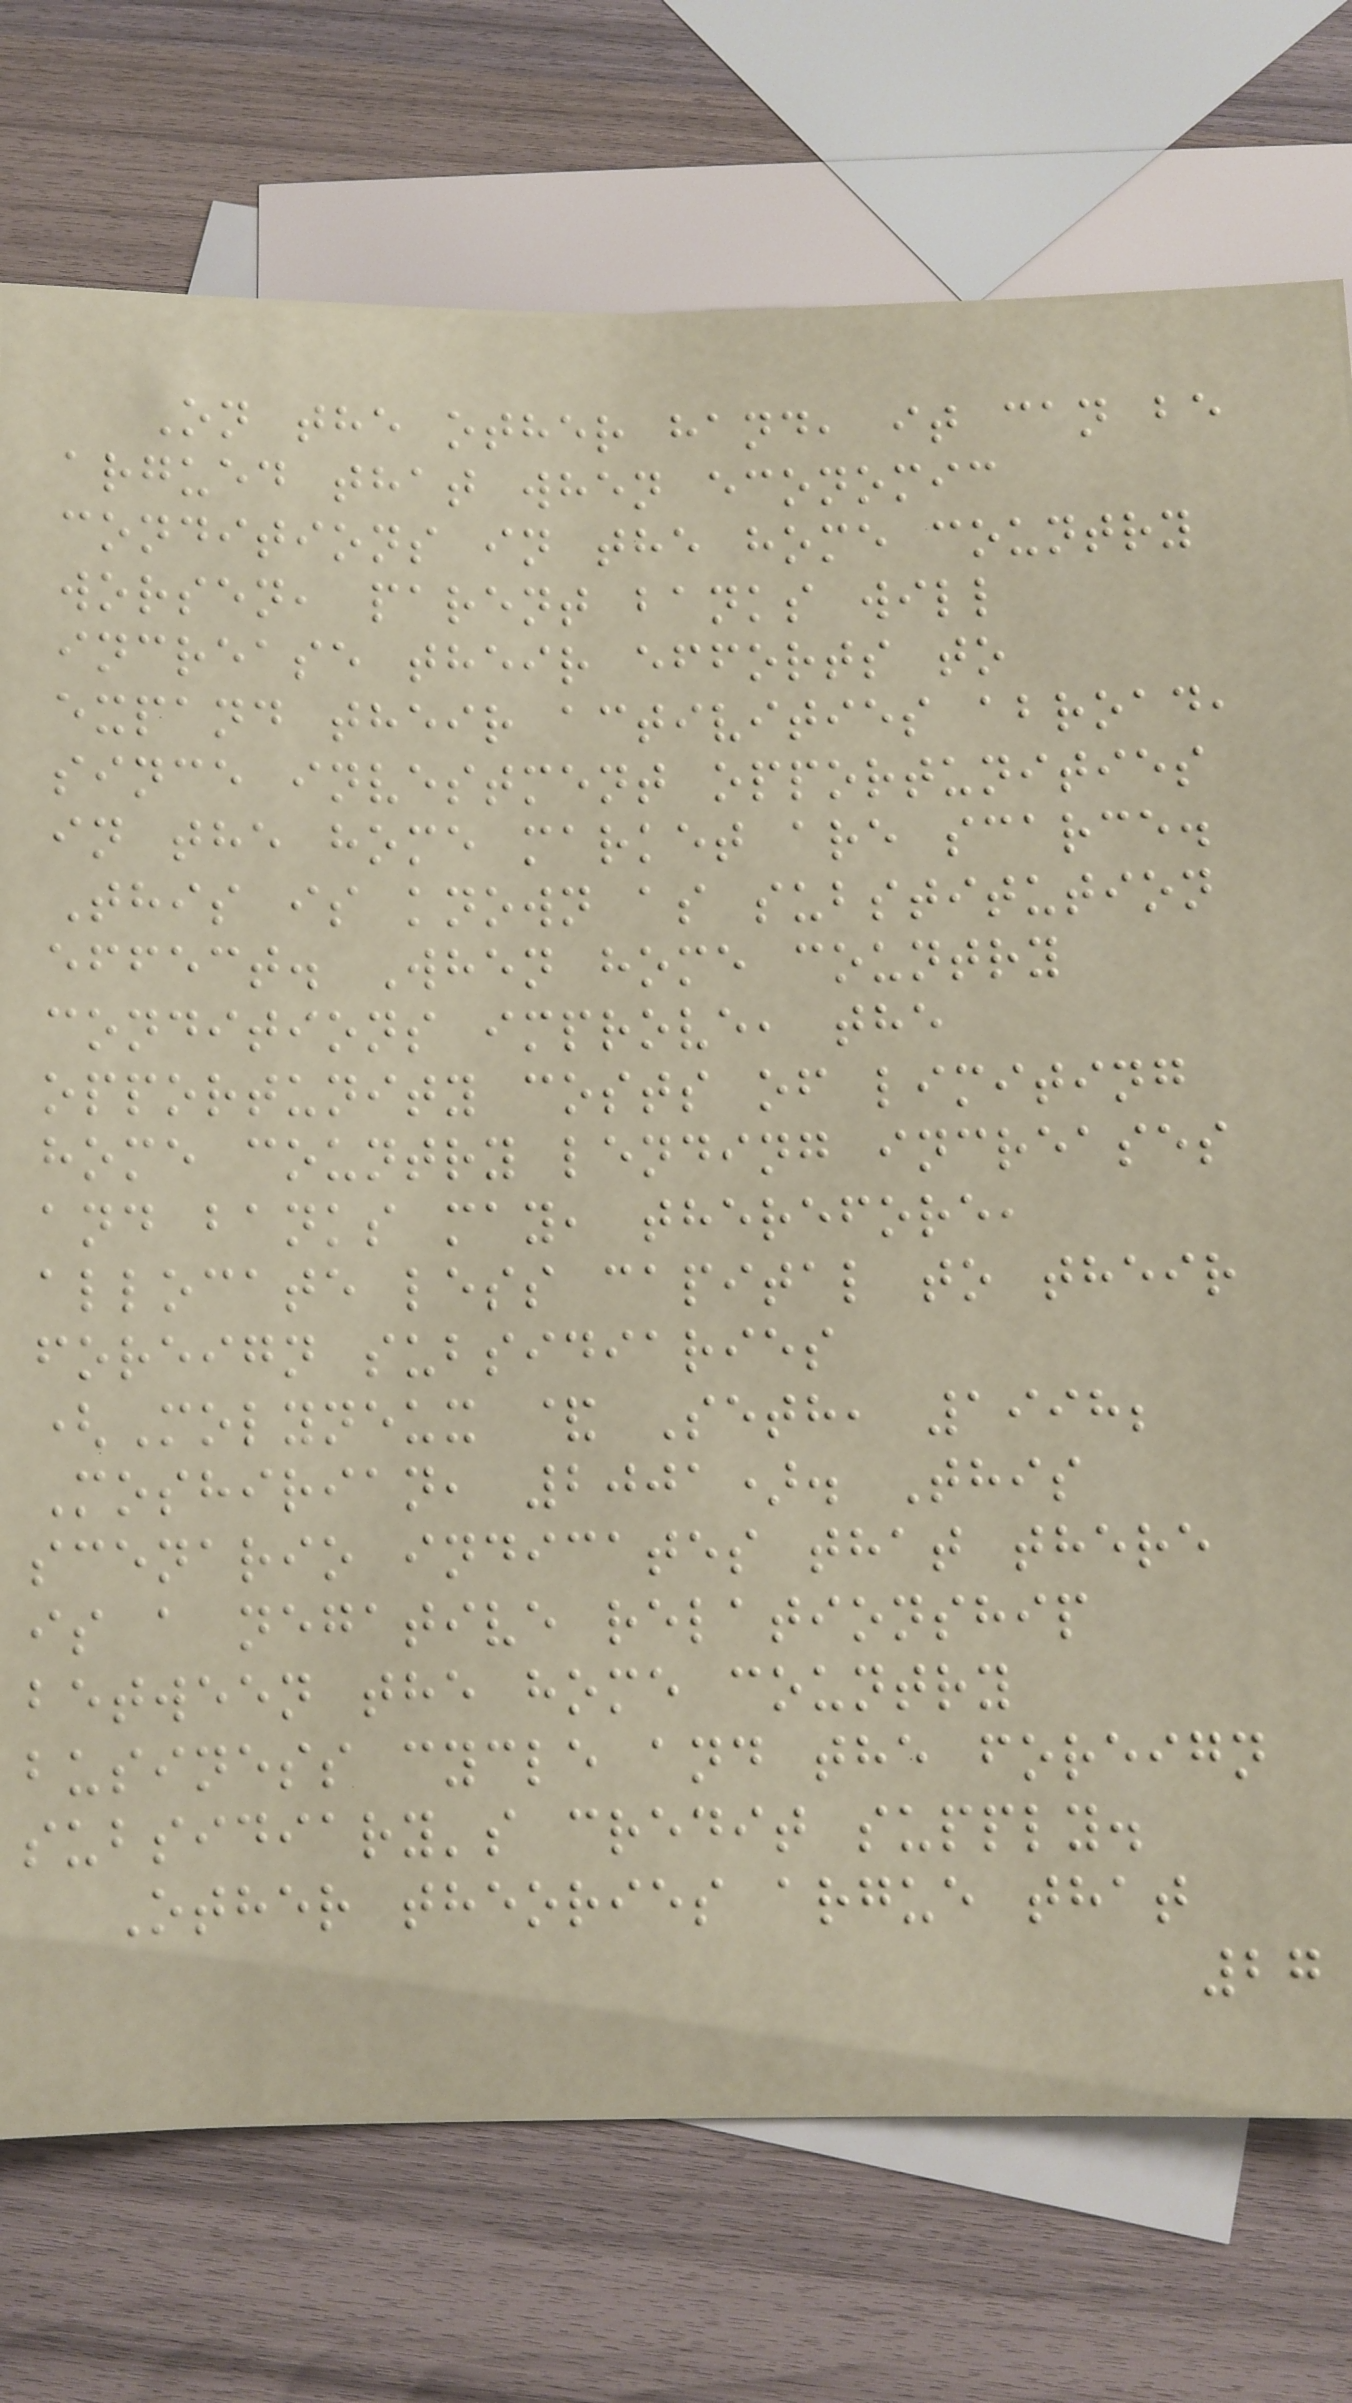On the other hand, it can be
argued that when economic
conditions in the home country
worsen, parent banks will
increase their efforts to
expand their activities abroad,
since investment opportunities
in the home market are scarce.
This is known as substitution
effect. When home country
conditions improve, the
opportunity costs of limiting
home country lending increases
and banks may, therefore,
allocate less capital to their
foreign subsidiaries
(Molyneux & Seth, 1998;
Moshirian, 2001). This
scenario indicates that there
is a negative relationship
between the home country
business cycle and the foreign
subsidiary's credit supply.
Other theories argue that
27
